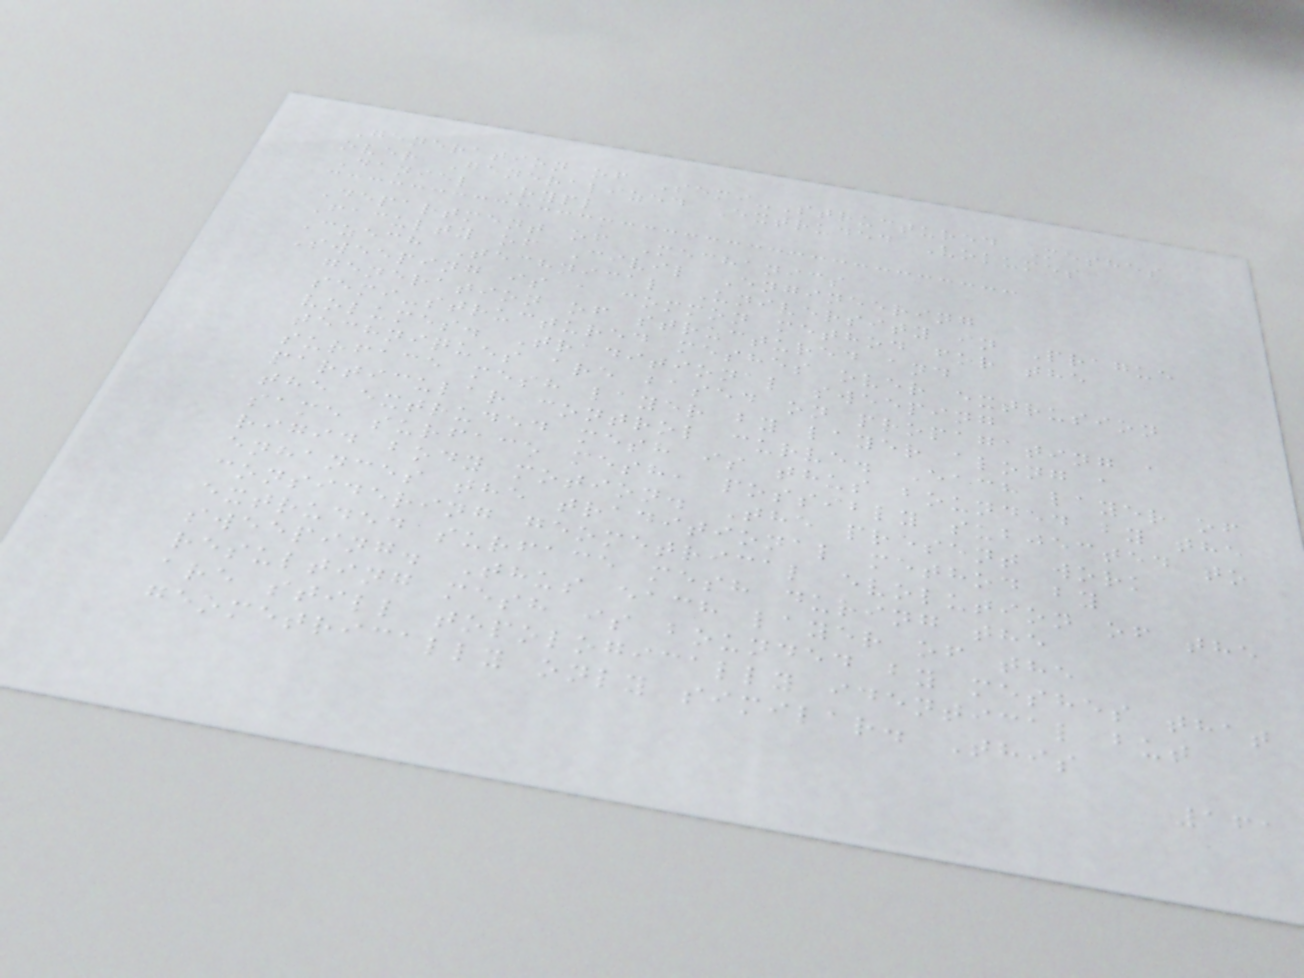Generation of Semi-Structured Meshes
over Generalized Extruded Volumes
Daniel Rypl
Department of Mechanics
Faculty of Civil Engineering
Czech Technical University in Prague
Sweeping is a common method for the
generation of structured and
semi-structured meshes over extrusion
volumes. Traditional sweeping
techniques are based on propagating a
surface mesh layer by layer along a
particular control curve. Each layer of
the extruded mesh is thus bounded by the
same surface mesh, possibly subjected to
rigid body motion. The present work
enhances the traditional method by
considering geometrical evolution of the
extruded surface mesh during the
sweeping. Thus each layer of the
resulting mesh is bounded by meshes that
are still topologically identical but
geometrically only similar. This
161
